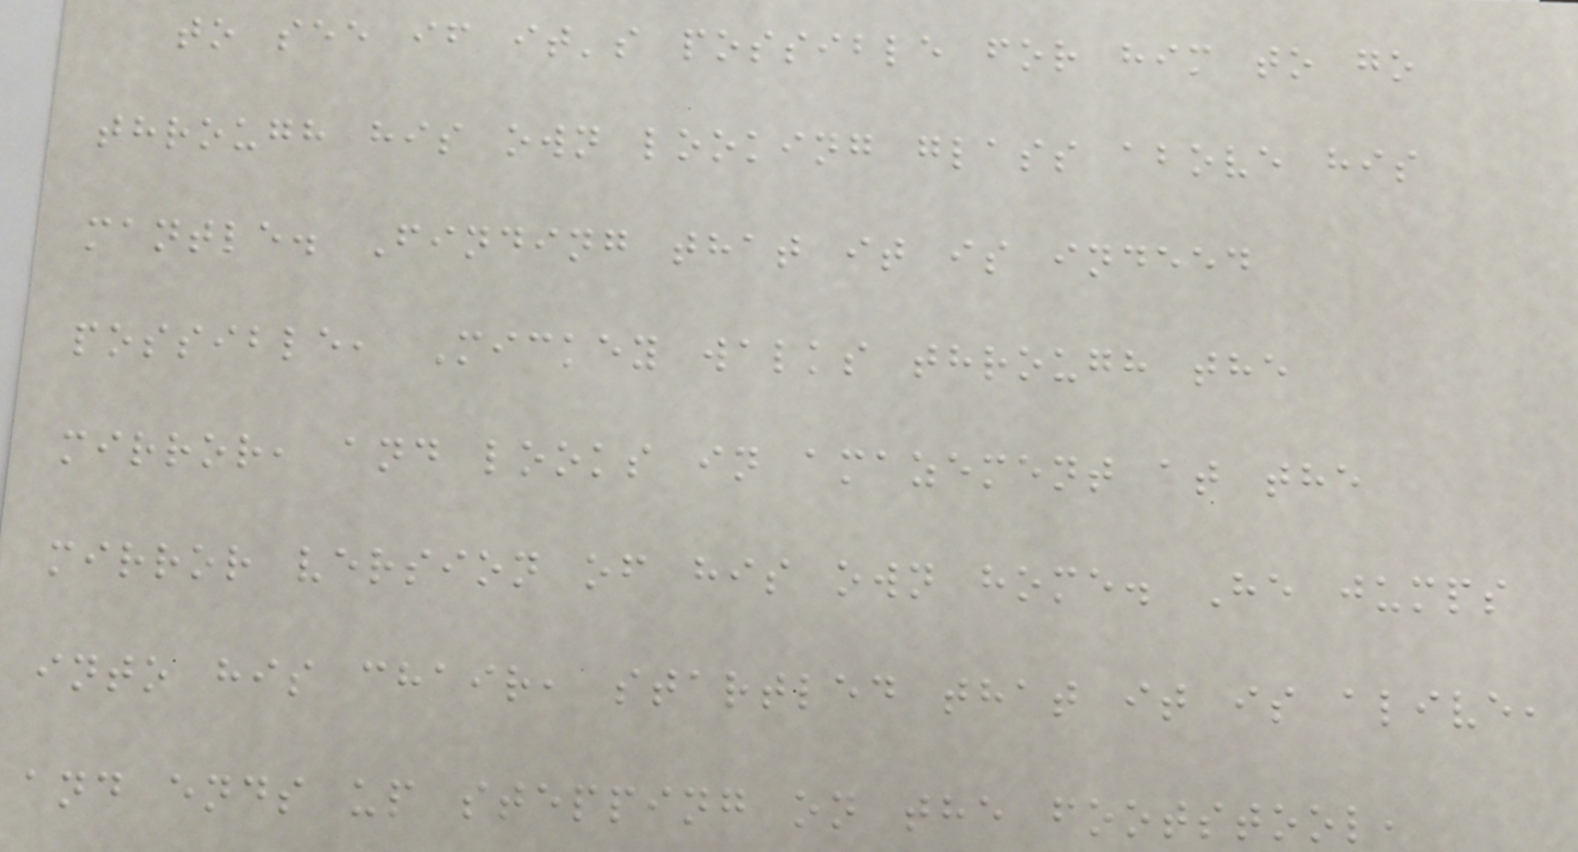to see if it's possible for him to go
through his own looking glass above his
mantle. Finding that it is indeed
possible, Mickey walks through the
mirror, and looks in amazement at the
mirror version of his own home. He jumps
into his chair, startled that it is alive,
and ends up stepping on the footstool,
